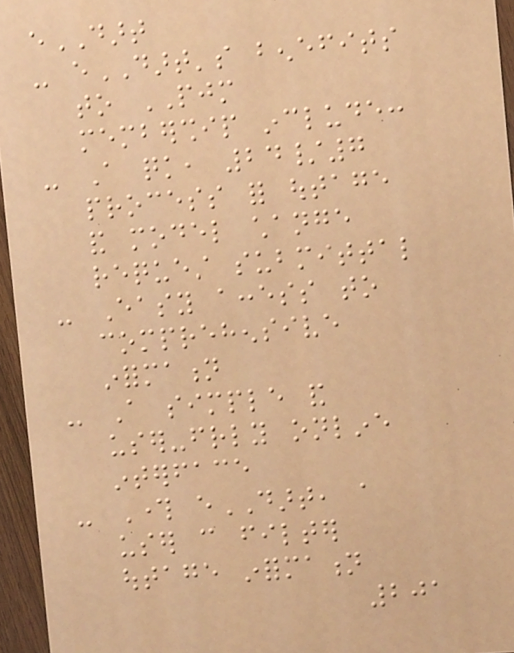eDART
- eDART's benefits
to PJM
membership include:
- A quick, 24/7
process for outage
and model change
request submittal
- Easy access to
comprehensive
information
- A simple and
user-friendly online
interface
- Through eDART, a
user can filter
outage information
201
